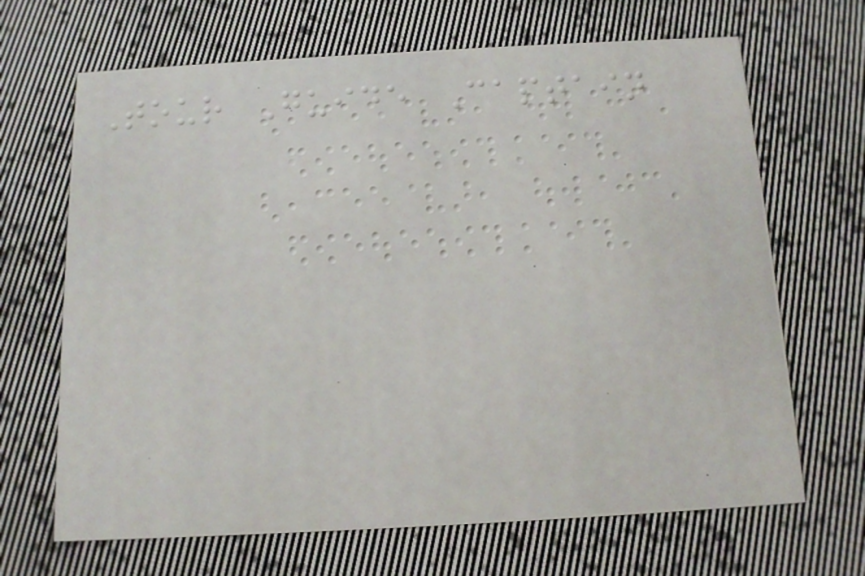Tour Guide Captain
